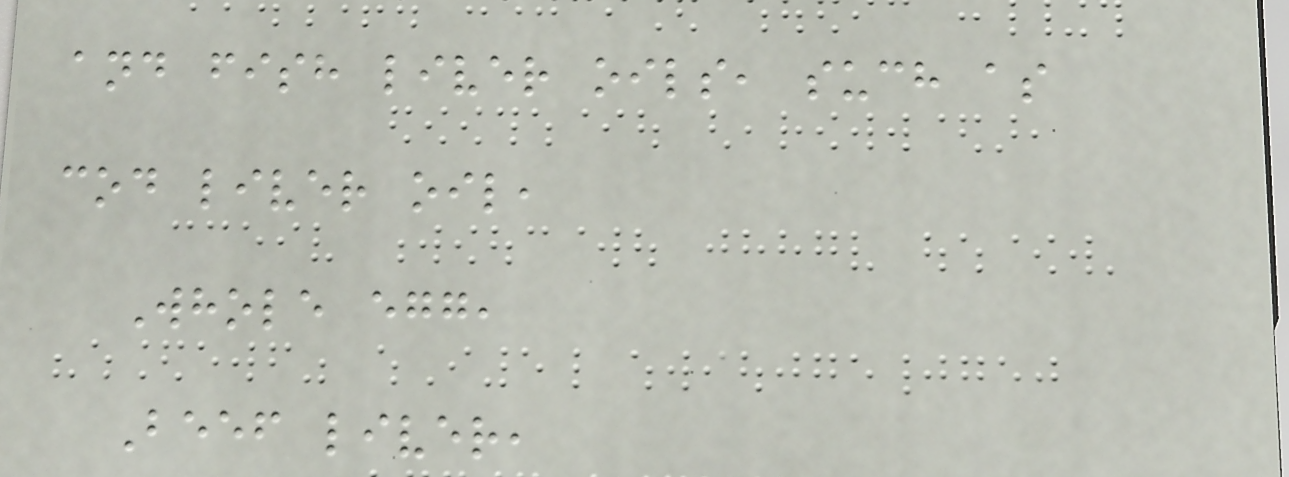and fish liver oils, such as
cod liver oil,
Whole egg,
Beef liver,
